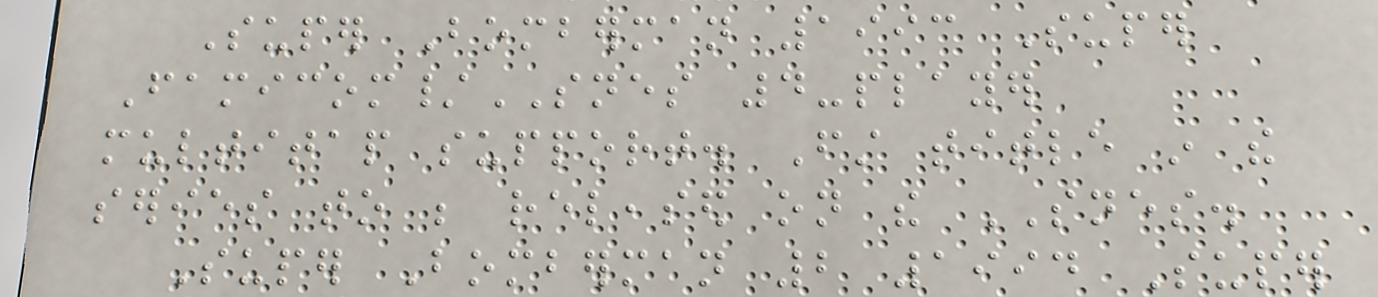Super Bomberman 1993 Super
Famicom/SNES 4-player
multitap support. First title in the
series to be released on the SNES.
Super Bomberman 2 1994 Super
